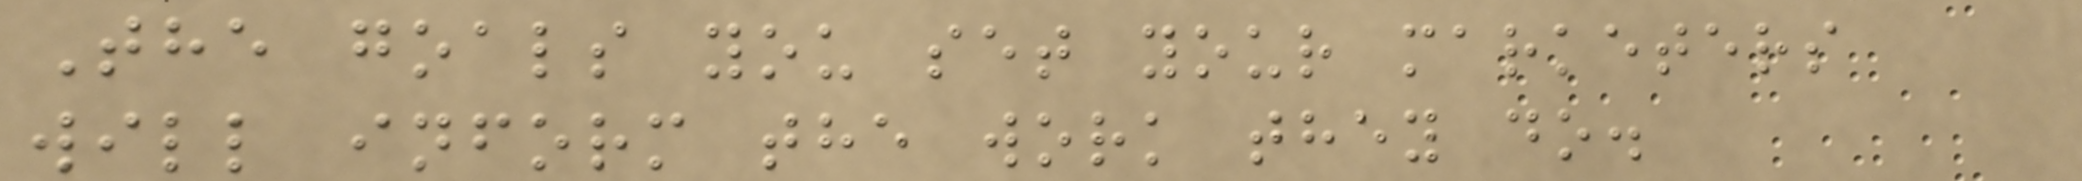The goals you set your marketers
will inform the work they do.
